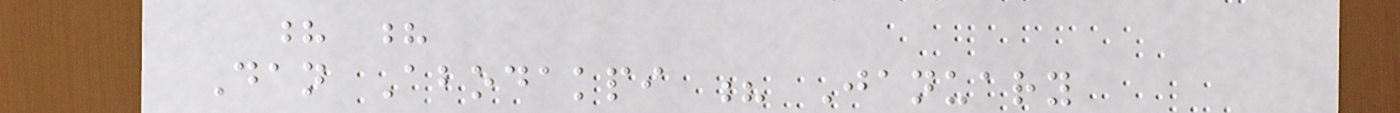? ?
Dan Abodakpi ? January
